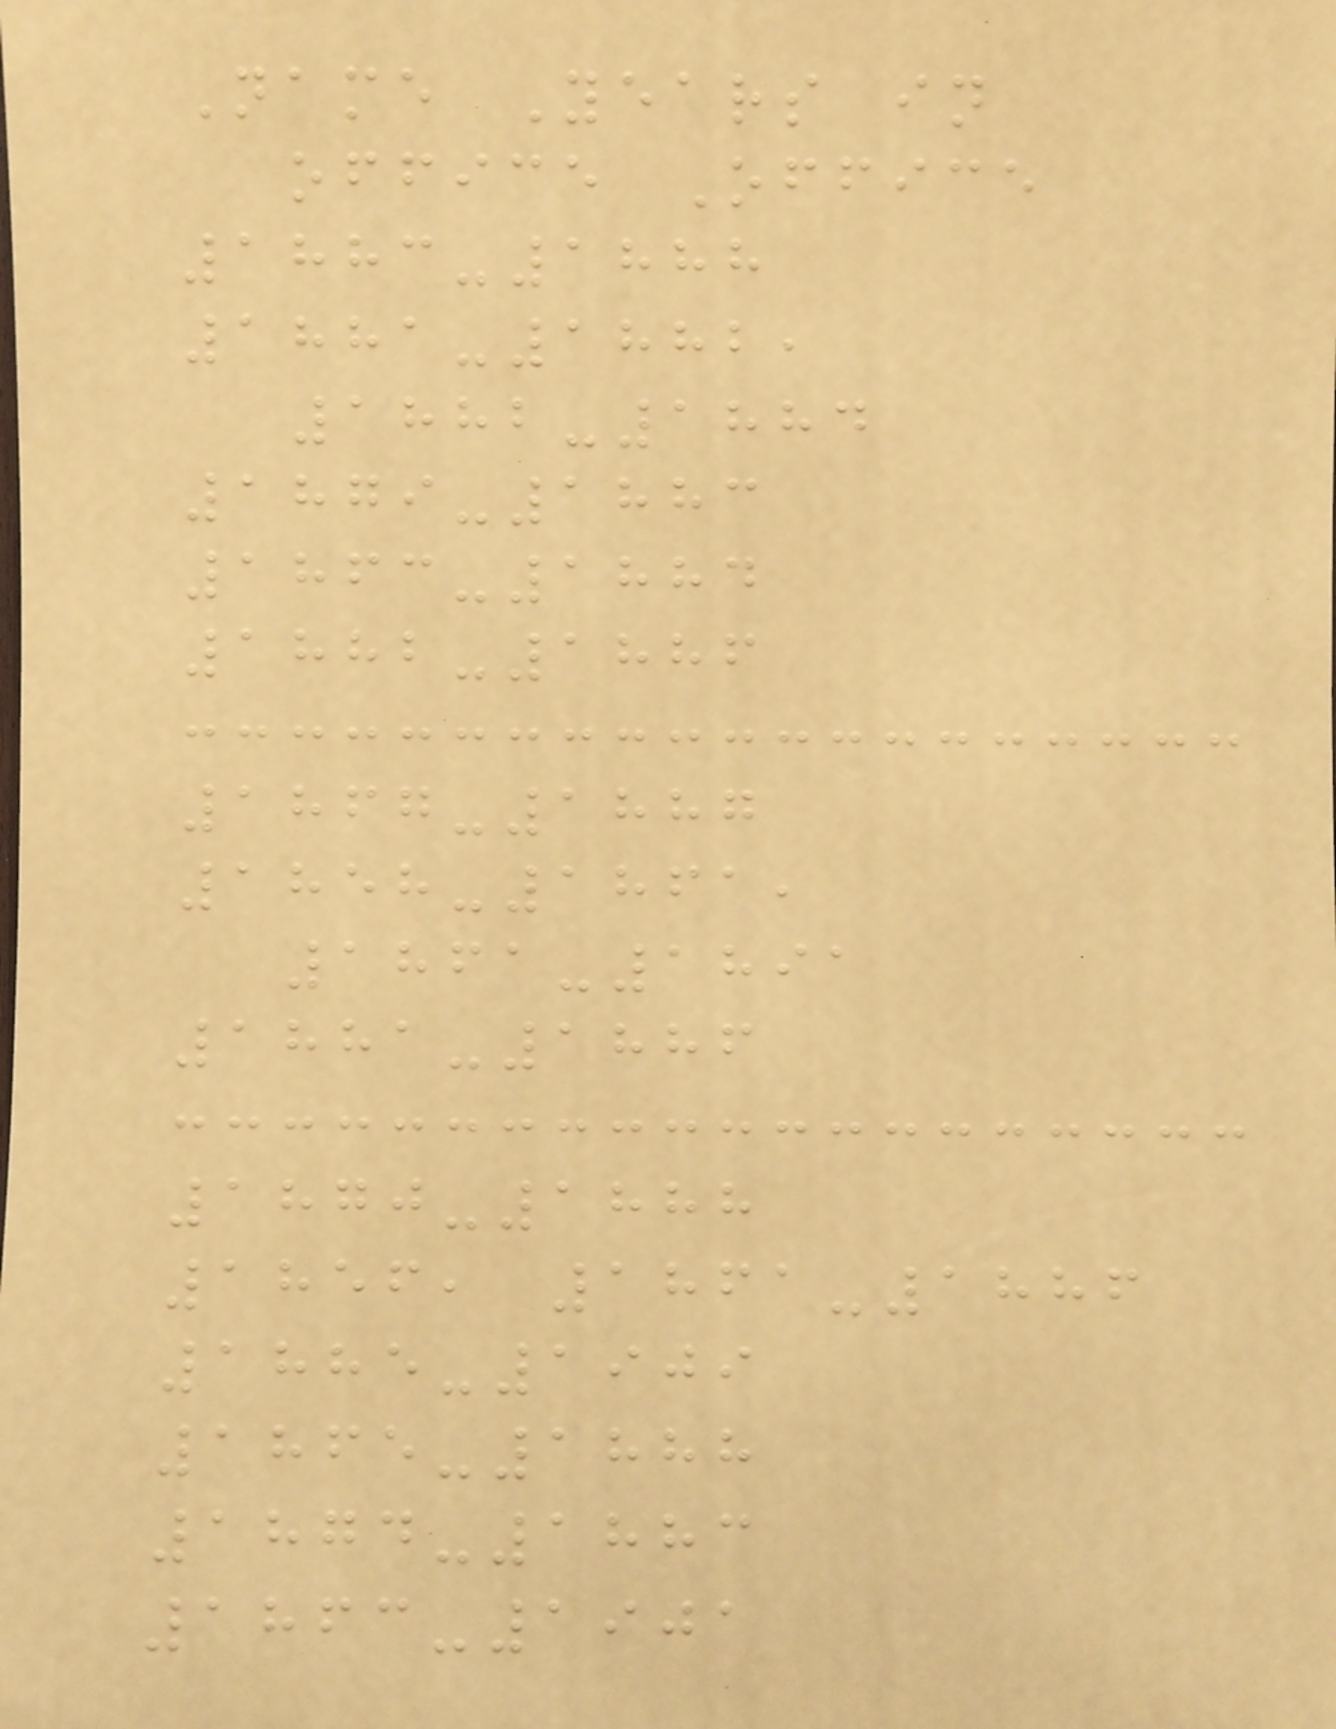Name Years in
office Office
1883-1888
1881-1882,
1882-1884
1879-1883
1863-1884
1882-1886
1867-1887
1858-1861,
1861-1891
1881-1886
1870-1888
1856, 1861-1886
1885-1909
1865-1888
1874-1883
1863-1901
